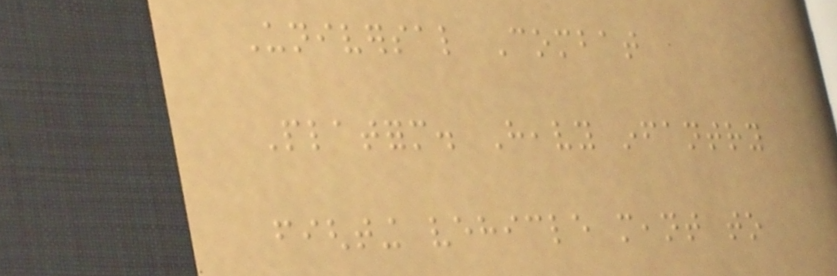Universal Combat
Platform. Heavy infantry
fighting vehicle meant to
